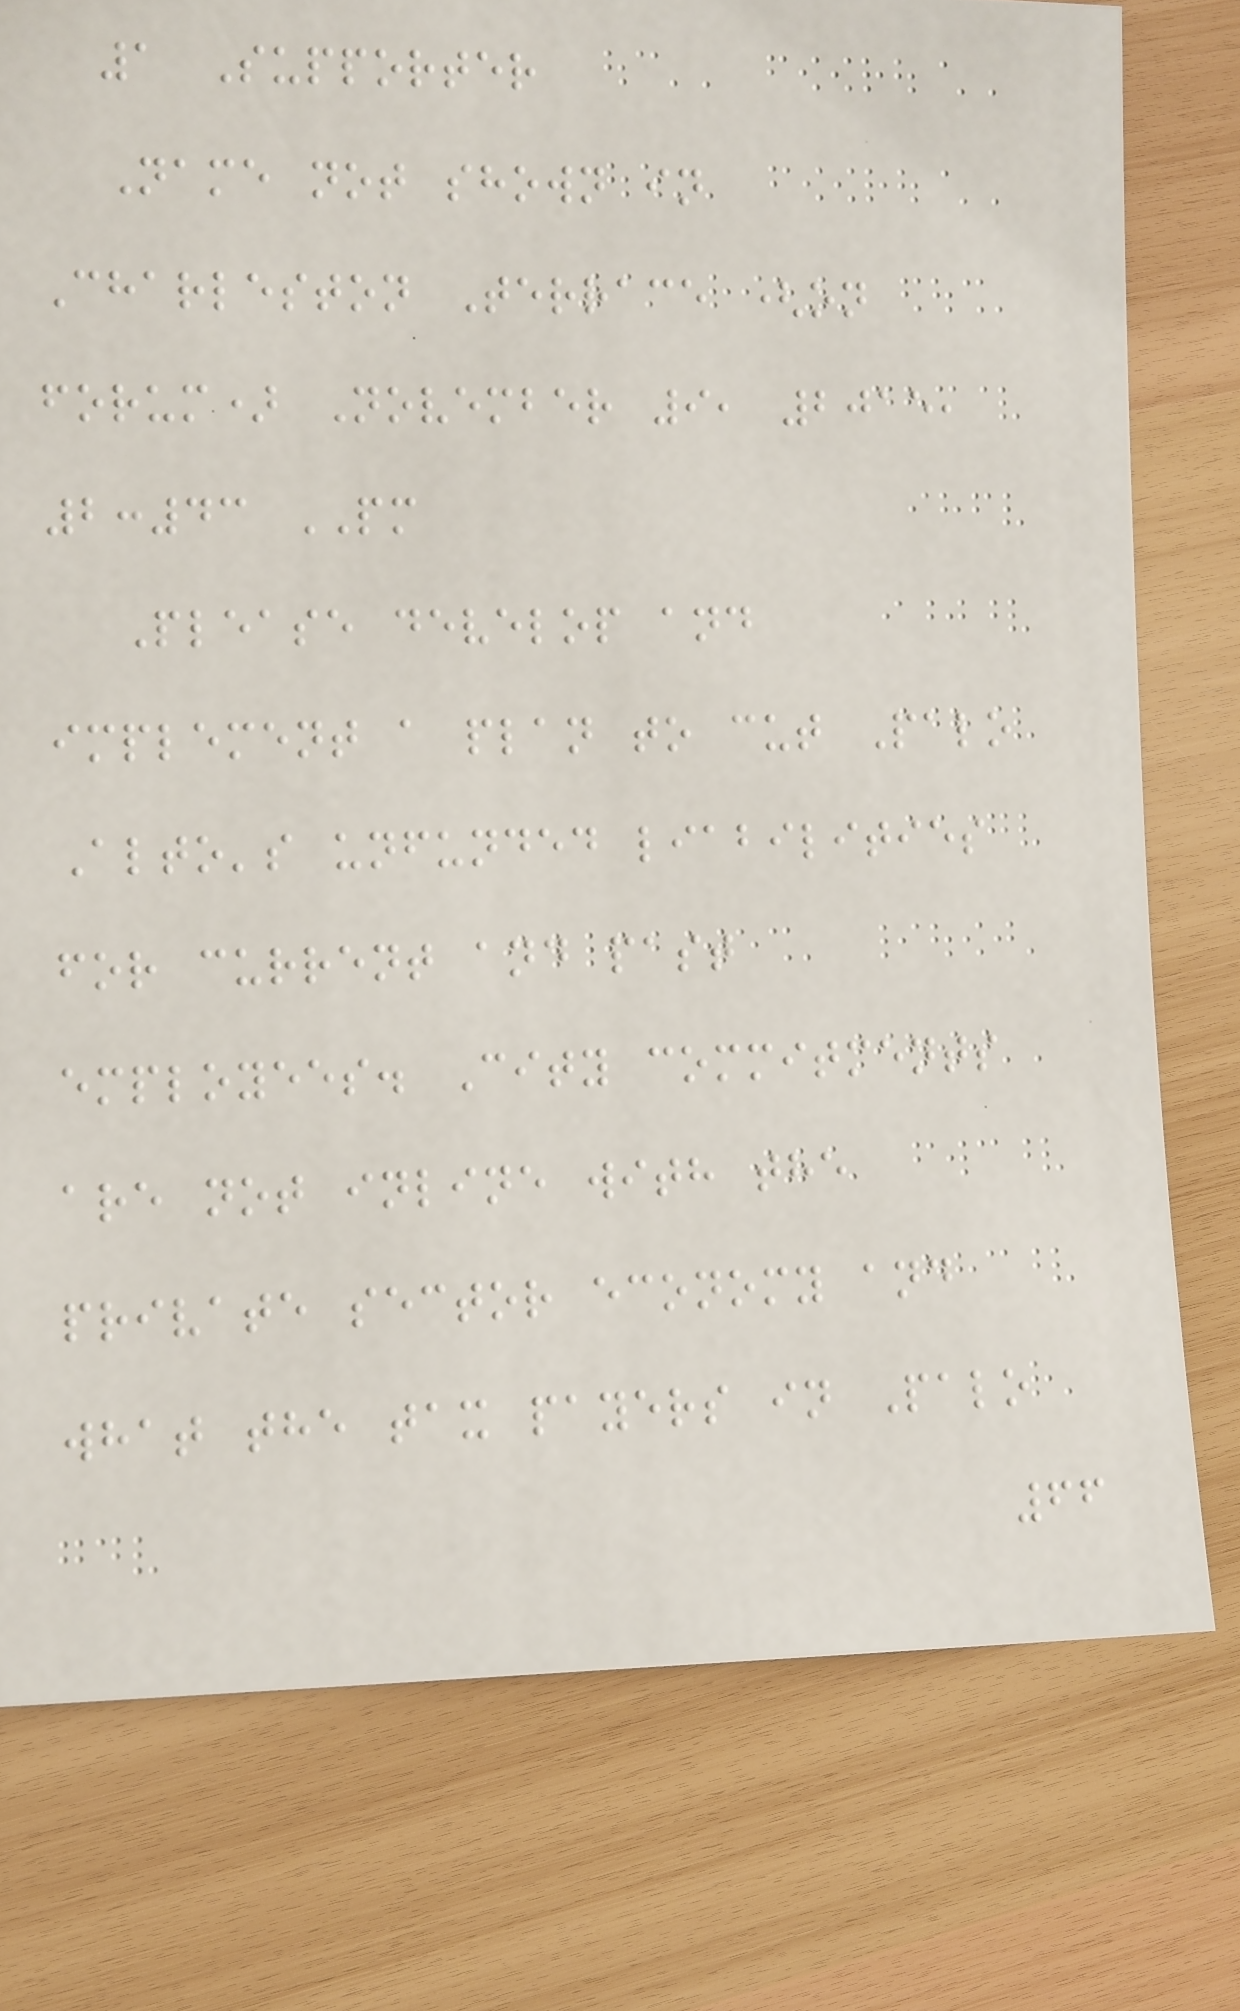1 Supporter
Name not shown in
Charleston Terrace (on
forum) November 9, 2015,
2:43 PM
Please develop and
implement a plan to cut Palo
Alto's unfunded liabilities
for current and past
employees. City commitments
are not inline with the
private sector economy and
what the tax payers in Palo
66
